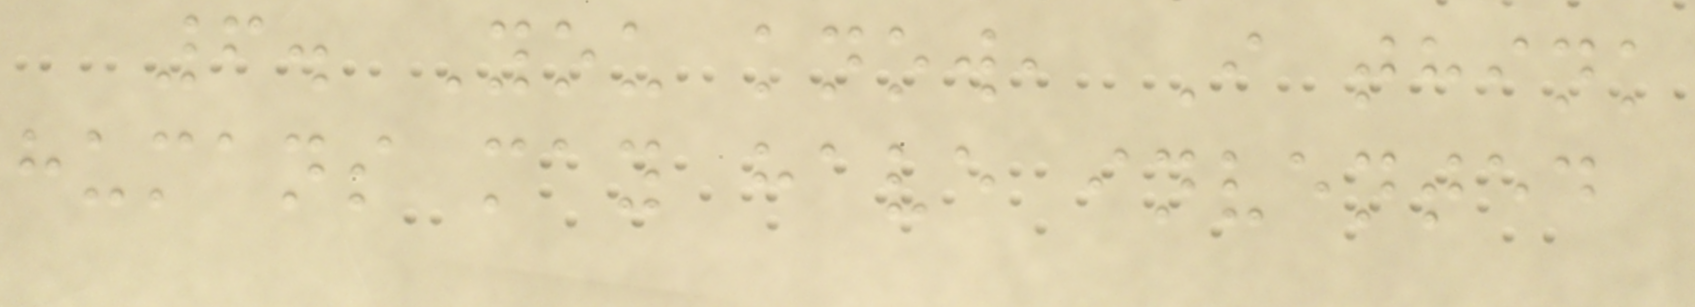6. You know, I think
humans may have invented
